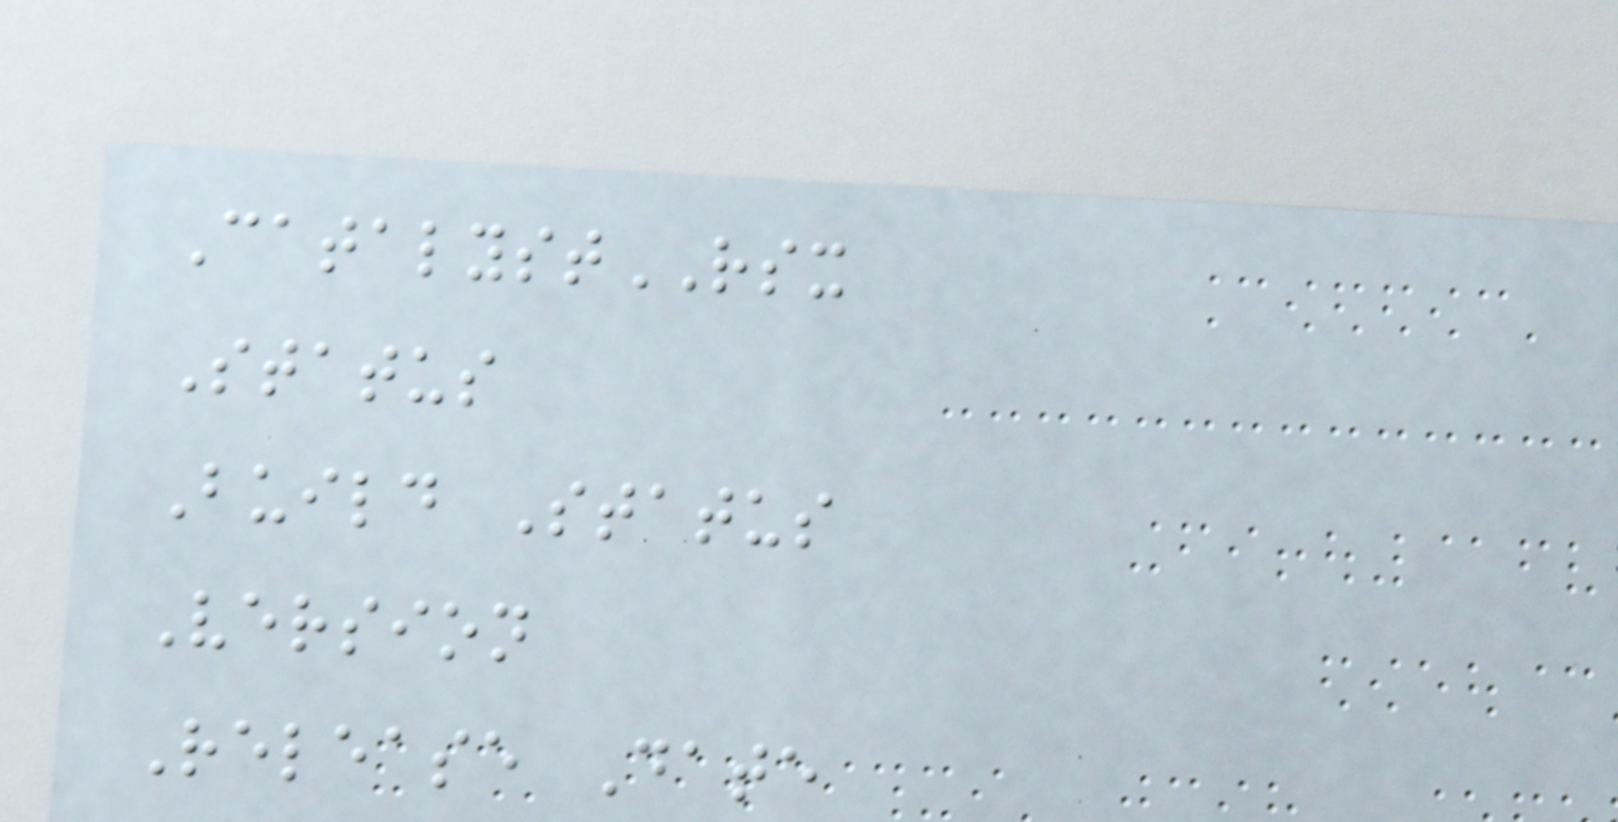CatalystRSX
Status
Build Status
Version
Release Date
